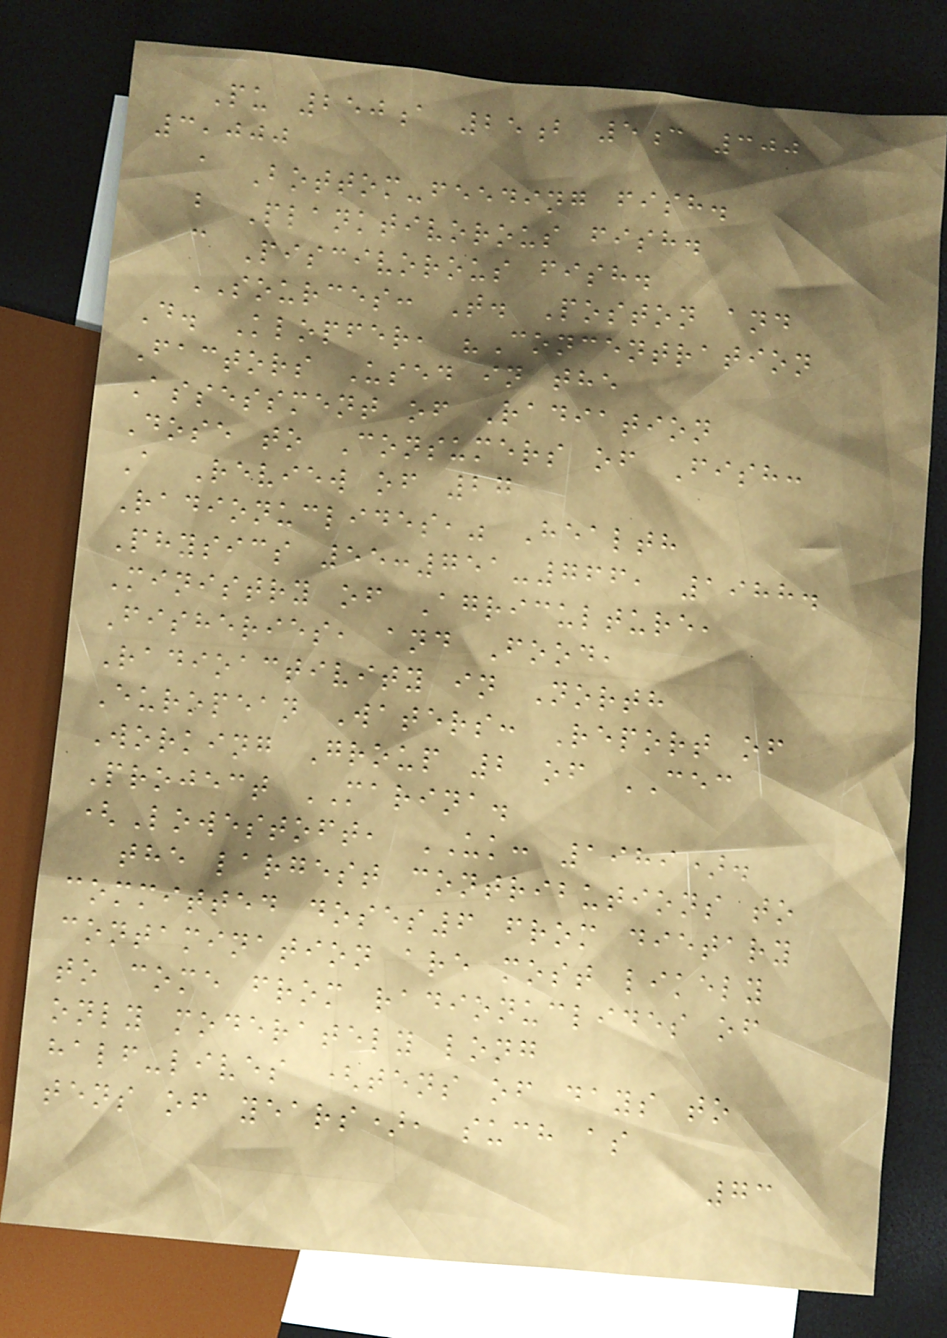Pu 250a 25b 5c 300
3,000
a Bottom-feeding fish.
b Planktivorous fish.
c Piscivorous fish.
SOURCES: T. Poston and
D. Klopfer, "Concentration
Factors Used in the
Assessment of Radiation
Dose to Consumers of Fish:
A Review of 27
Radionuclides," Health
Physics 55:751-766, 1988.
Ministry of Agriculture,
Fisheries, and Food,
Radioactivity in North
European Waters: Report of
Working Group 2 of CEC
Project MARINA.
(Lowestoft, UK: 1989).
the largest contributions to
committed doses6 from dietary
contamination are most likely
to come from radionuclides of
only moderately long
half-lives (tens of days to
tens of years), such as
73
